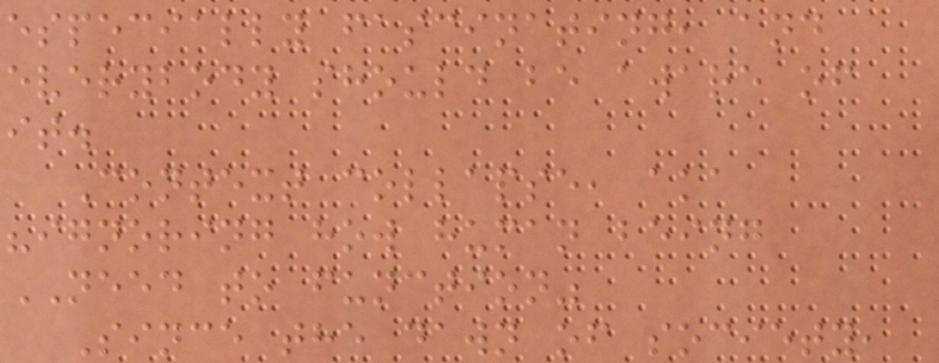especially fascinating, and
everybody should be aware of
it.
Context collapse, aka
"ignoring how human being
NEED to function"
Since the dawn of society,
